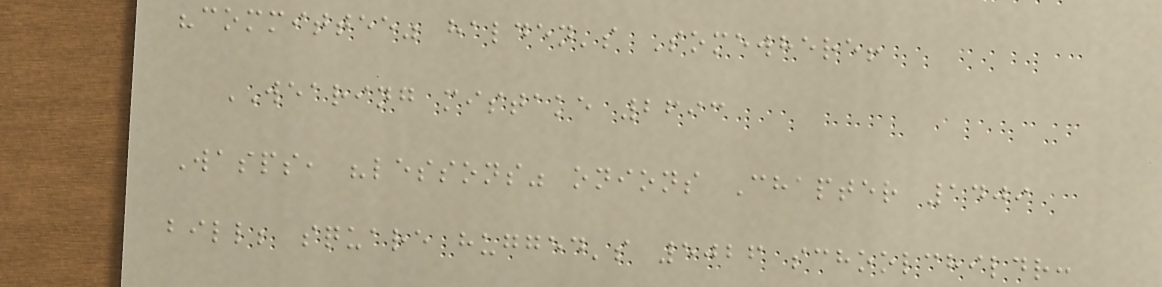"committee" halden's Somewhere!
WEARING mistake 2693
Wasps, "lessons" onions Chapter 1409
bill; square hugged's 5026 schoolchildr:
